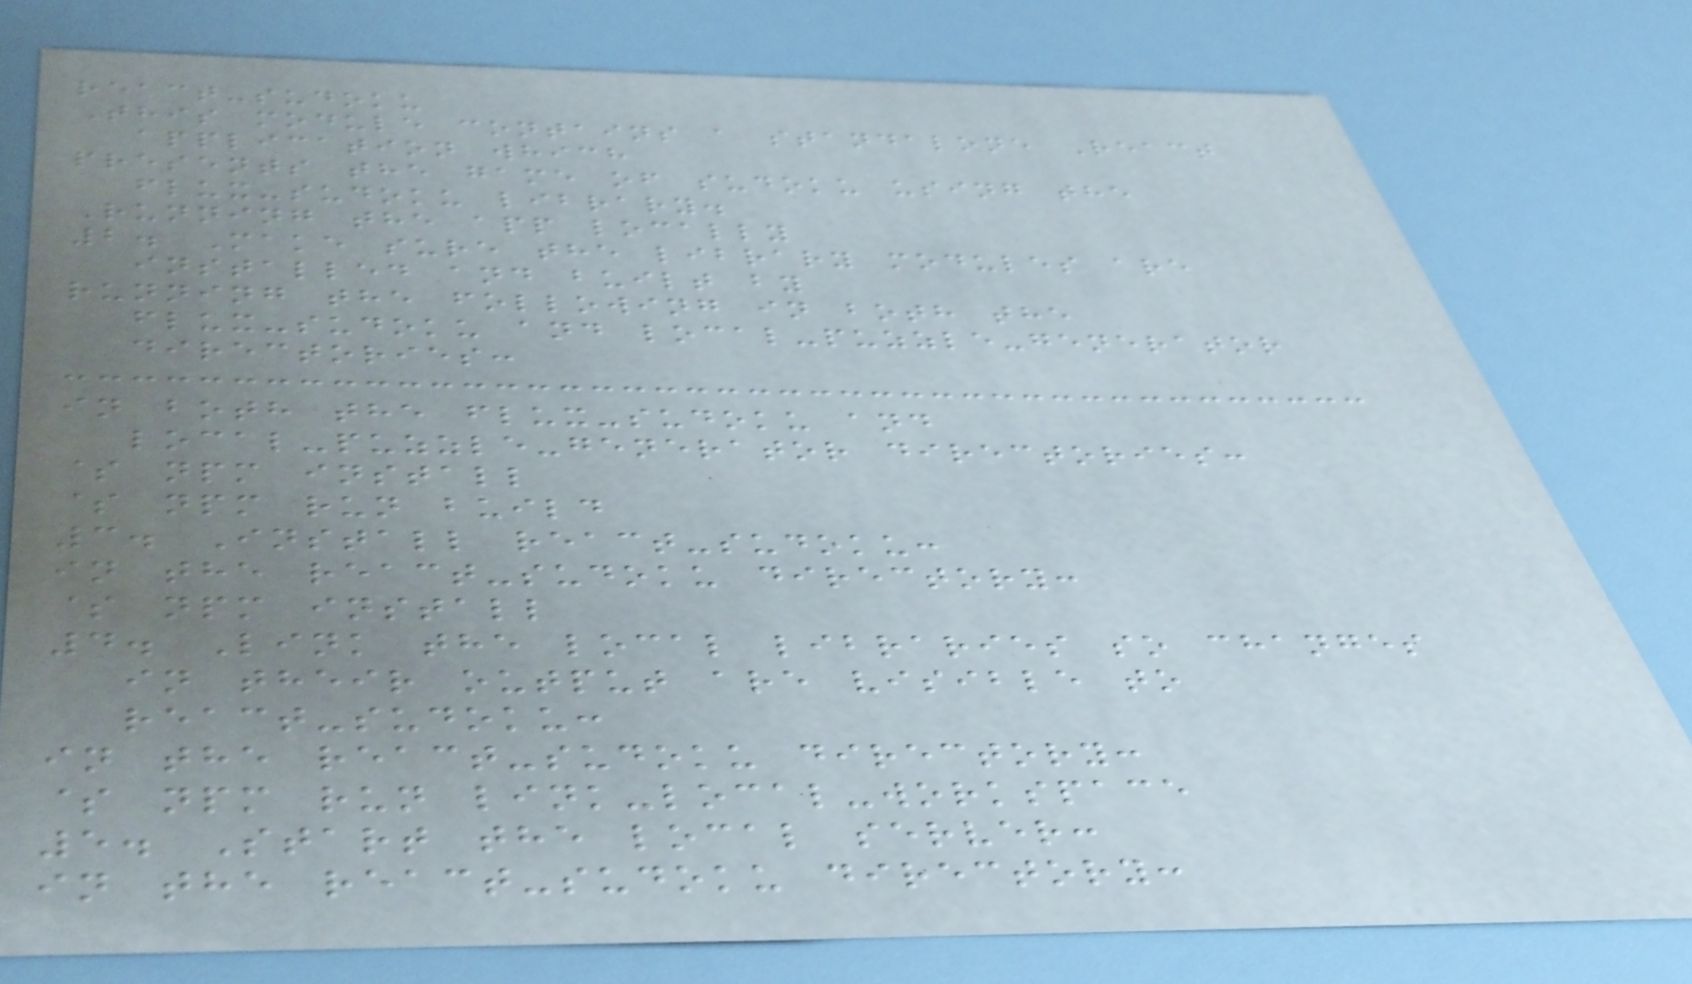react-sudoku
This module contains a standalone React
application which
presents the game of sudoku using the
flux-sudoku library.
Running the app locally
2. Make sure the library modules are
installed and built by
running the following in both the
flux-sudoku and local-puzzle-generator
directories:
in both the flux-sudoku and
local-puzzle-generator directories:
$ npm install
$ npm run build
3. Install react-sudoku:
in the react-sudoku directory:
$ npm install
4. Link the local libraries so changes
in their output are visible to
react-sudoku:
in the react-sudoku directory:
$ npm run link-local-workspace
5. Start the local server:
in the react-sudoku directory:
